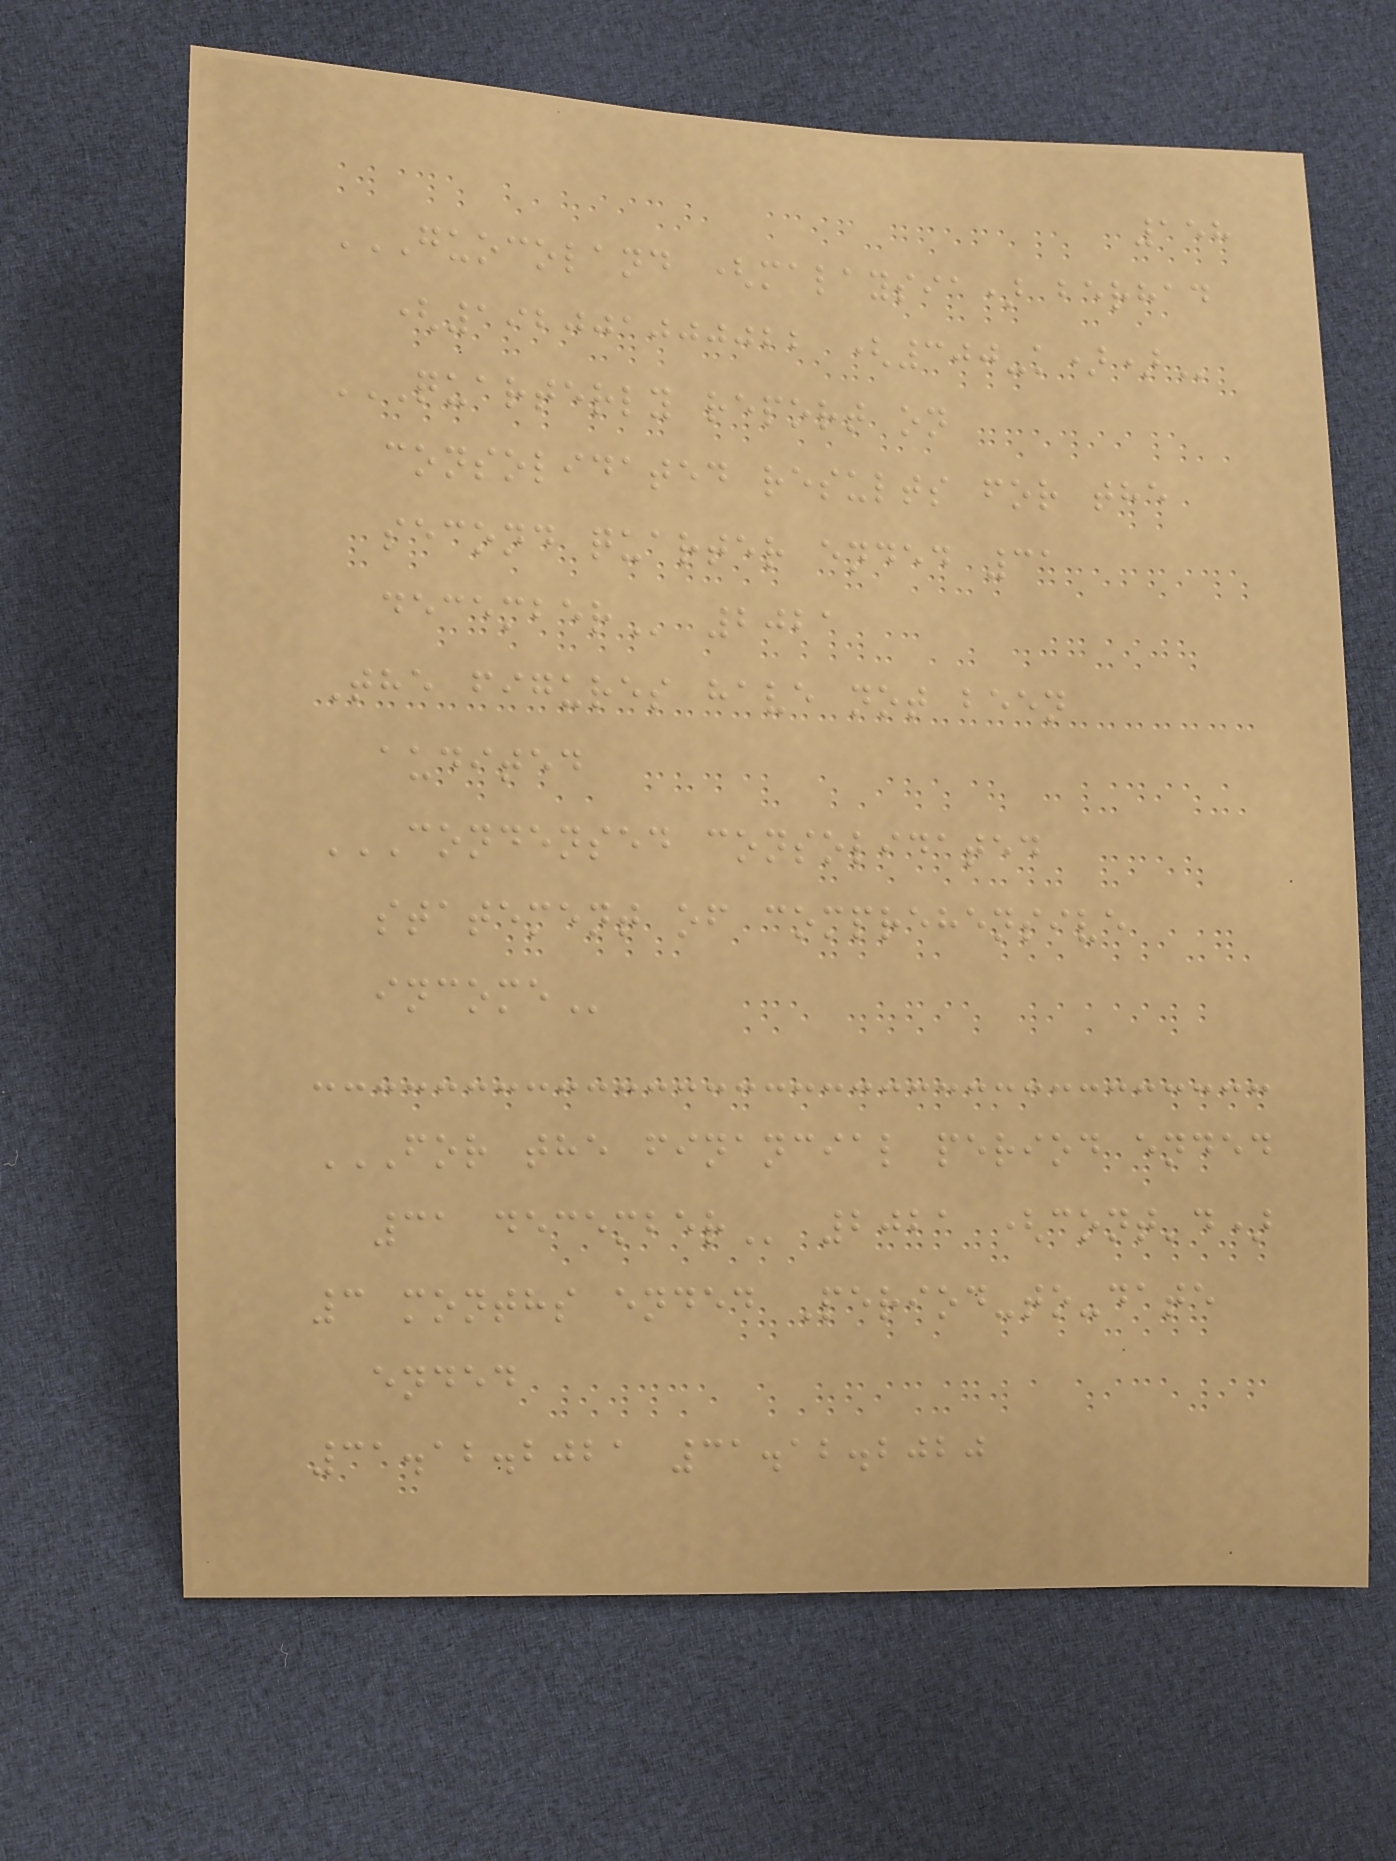158
GUOCOLAND (MALAYSIA) BERHAD
(192001000022 (300-K))
QUARTERLY REPORT ON
CONSOLIDATED RESULTS FOR THE
SECOND QUARTER ENDED 31
DECEMBER 2021
The figures have not been
audited
CONDENSED CONSOLIDATED
STATEMENT OF COMPREHENSIVE
INCOME
FOR THE FINANCIAL PERIOD ENDED
31 DECEMBER 2021 (cont'd)
3 months ended Period-to-date
ended
31.12.2021 31.12.2020
